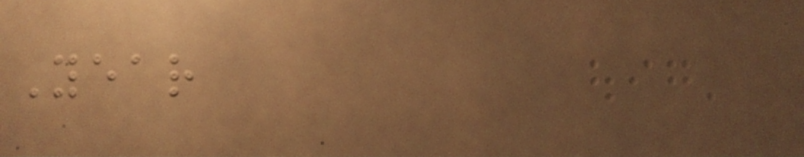Year
